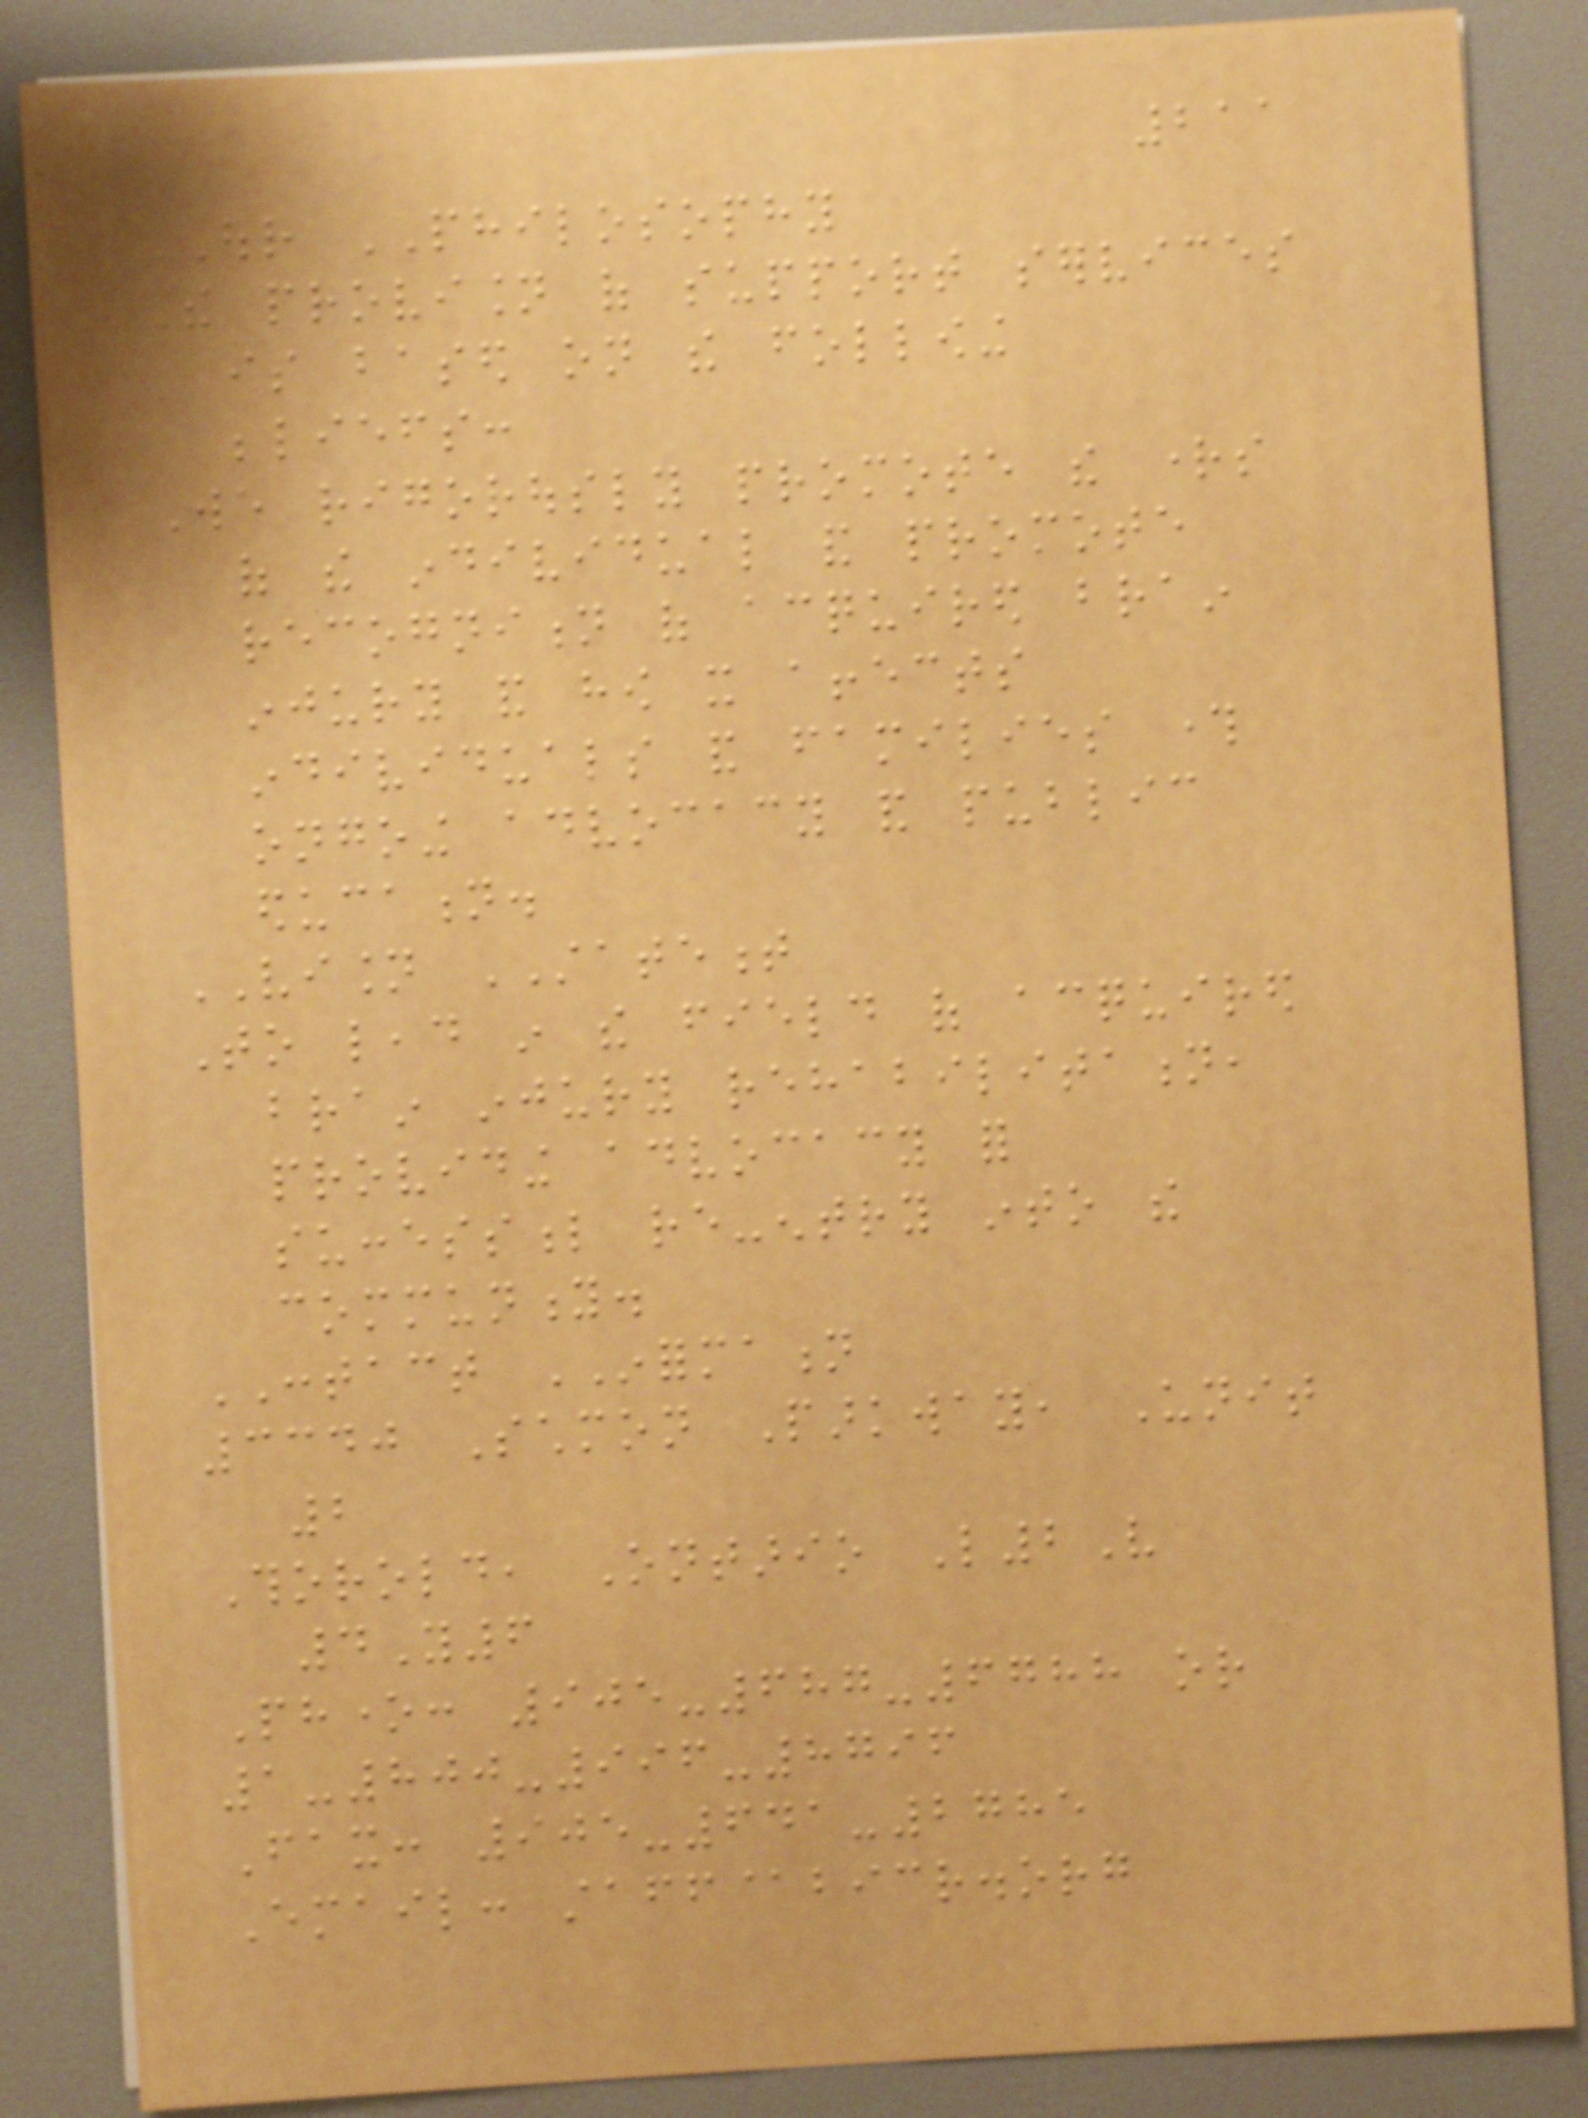211
OUR PHILOSOPHY
The provision of support services
is based on the following
beliefs:
We rigorously promote the rights
of the individual and promote
recognition of acquired brain
injury and how it affects
individuals and families through
ongoing advocacy and public
education.
VISION STATEMENT
To lead in the field of acquired
brain injury rehabilitation,
providing advocacy for
successful re-entry into the
community.
CONTACT INFORMATION
3340 Schmon Parkway, Unit
2
Thorold, Ontario L2V
4Y6
Phone: 905-687-6788 or
1-800-996-8796
Fax: 905-641-2785
Email: staff@bicr.org
